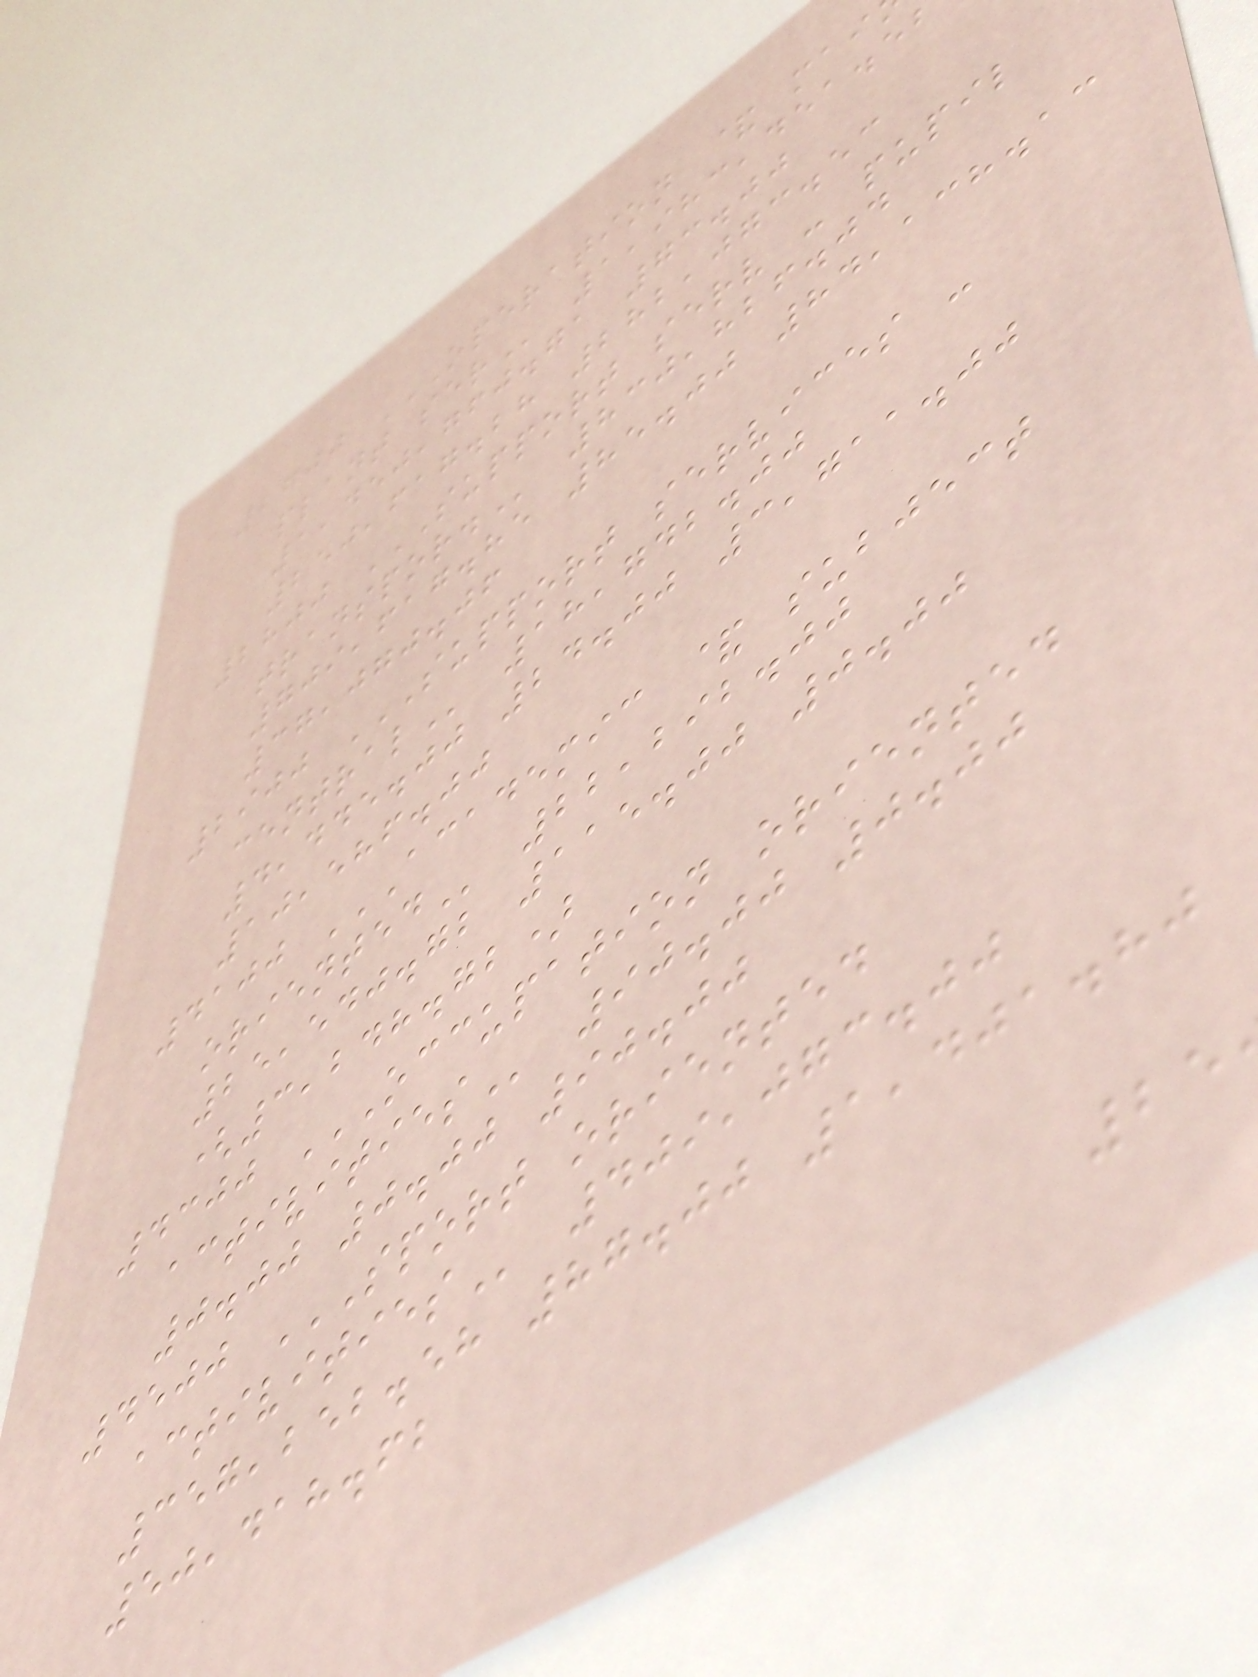1,450,760.71 73.00
250,617.28 282,073.53
2800 SUPPORT SERV - PUPIL
830,826.04
709,617.85 85.00 84,138.13
37,070.06
2900 SUPPORT SERVICES -
18,742.00
4,445.00 24.00 3,711.00
10,586.00
4100 ACADEMIC & SUBJECT
22,292.00
25,540.72 115.00 0.00
(3,248.72)
4300 OCCUPATION ORIENTED
90.00 0.00
0.00 0.00 90.00
4500 SPORT ORIENTED
409,073.00
357,252.58 87.00 1,401.80
50,418.62
